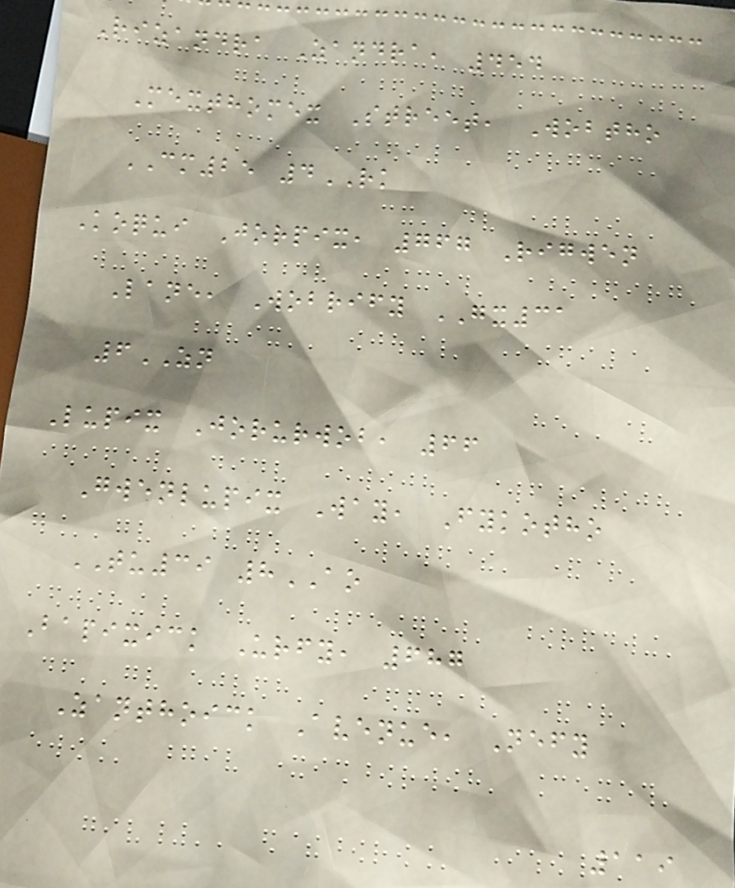Rizandra Zandra, 454
Mexthomex Street, Wobtho
CM25 4RK
Koqui Jorpix, 767 Rigwen
Lane, Wobrify GX31
6ZN
Lupix Jorurwob, 66
Gwenlupix Way, Fykotho
TU39 8AO
Bapixick Urfy, 687
Zanthoick Avenue, Nefy
119
